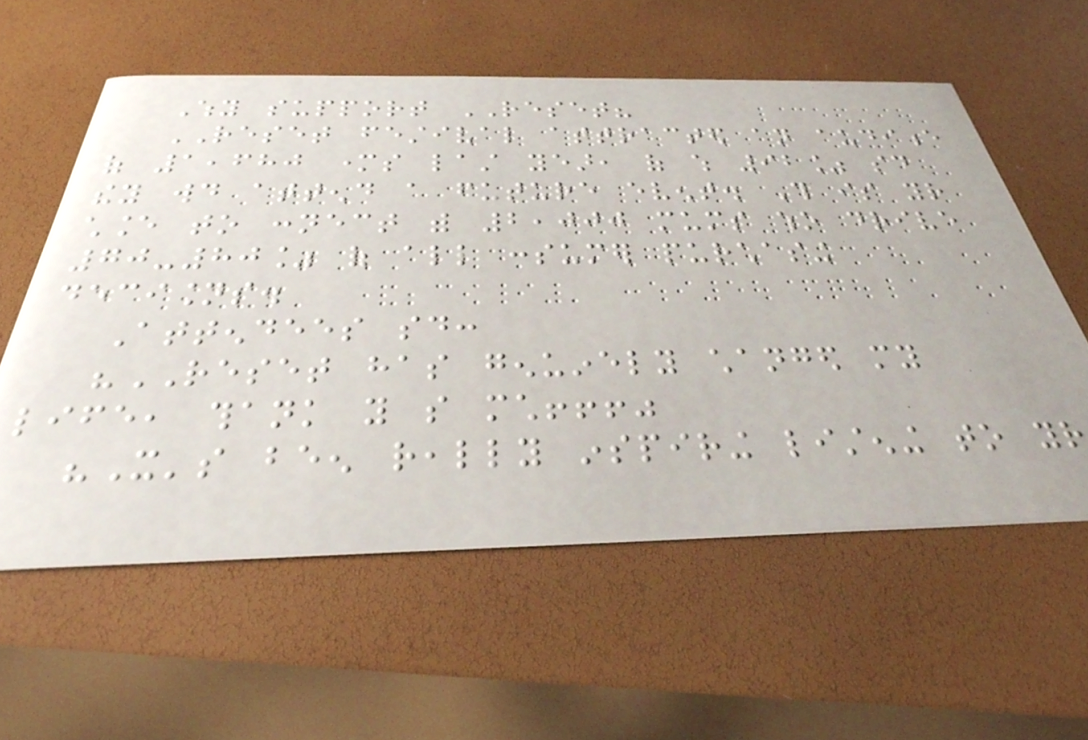Why support RESET?
RESET festival attracted an audience
of 1,680 mothers last year, of which 92% said
they would attend a future event. This is your
chance to connect with 2,000 mums who drive
70-80% of all consumer purchasing
decisions.
Attendees said:
"RESET has genuinely changed my
life, thank you so much!!!"
"It's been really inspiring listening to your
